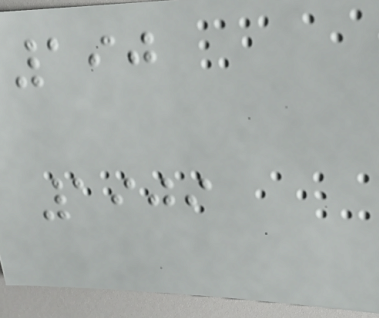190
1909
